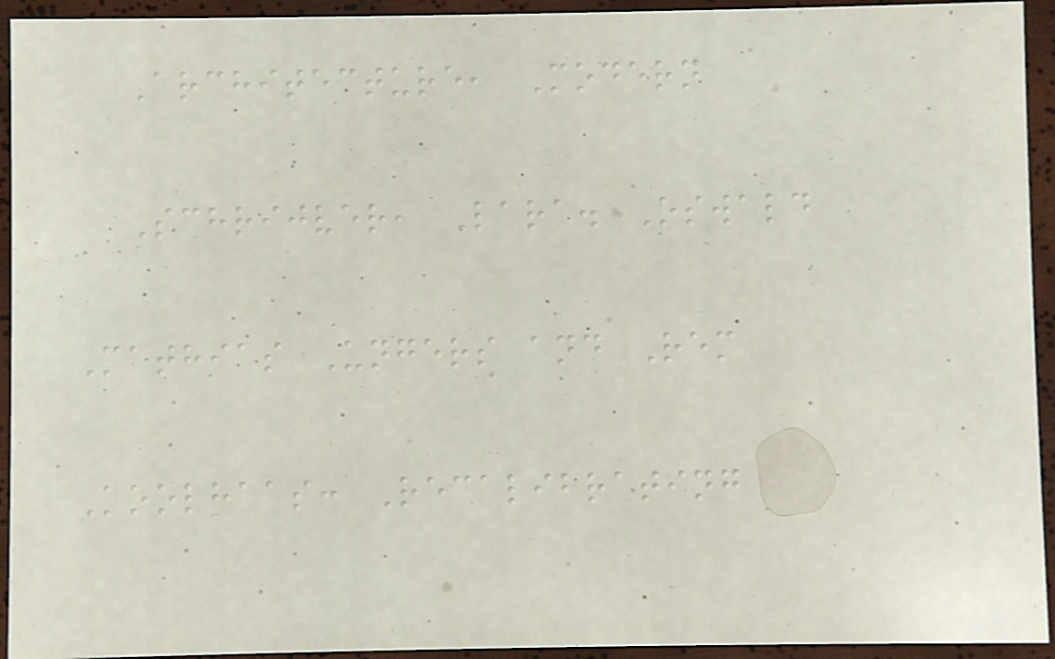Architecture, Modern
Schrijver, Lara. Oswald
Mathias Ungers and Rem
Koolhaas: Recalibrating
